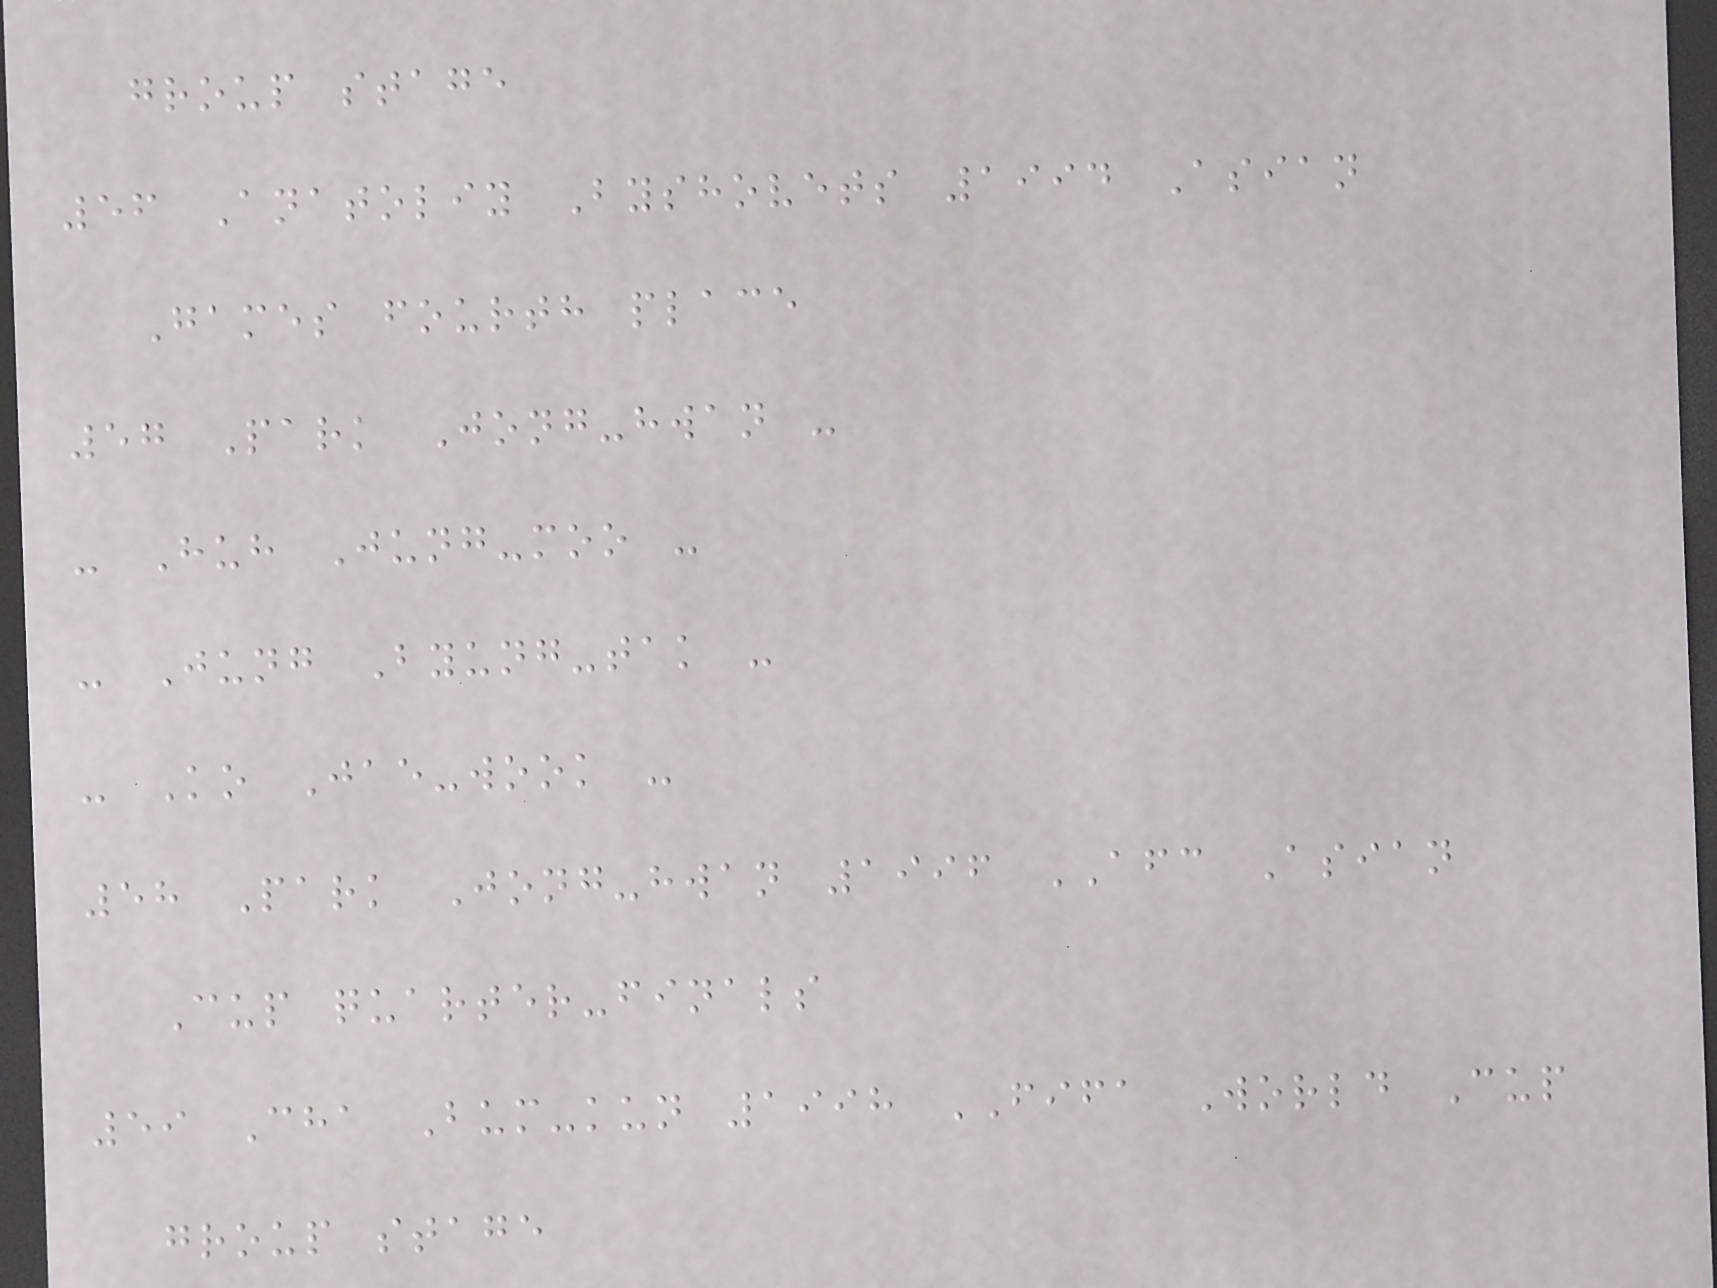group stage
56 Anatoliy Byshovets 1994 Asian
Games fourth place
57 Park Jong-hwan -
- Huh Jung-moo -
- Jung Byung-tak -
- Ko Jae-wook -
58 Park Jong-hwan 1996 AFC Asian
Cup quarter-finals
59 Cha Bum-kun 1998 FIFA World Cup
group stage
